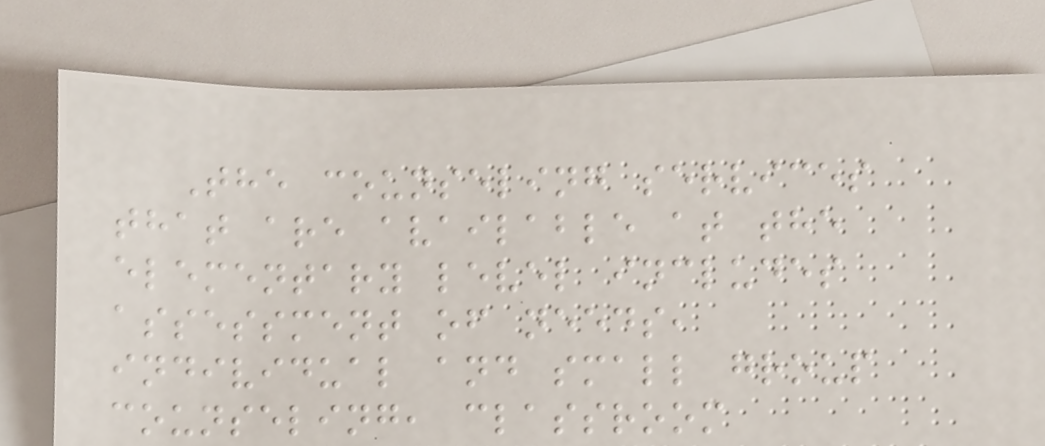The counseling services
that are available at the
elementary level includes
assessment of needs,
individual and small group
counseling, classroom
